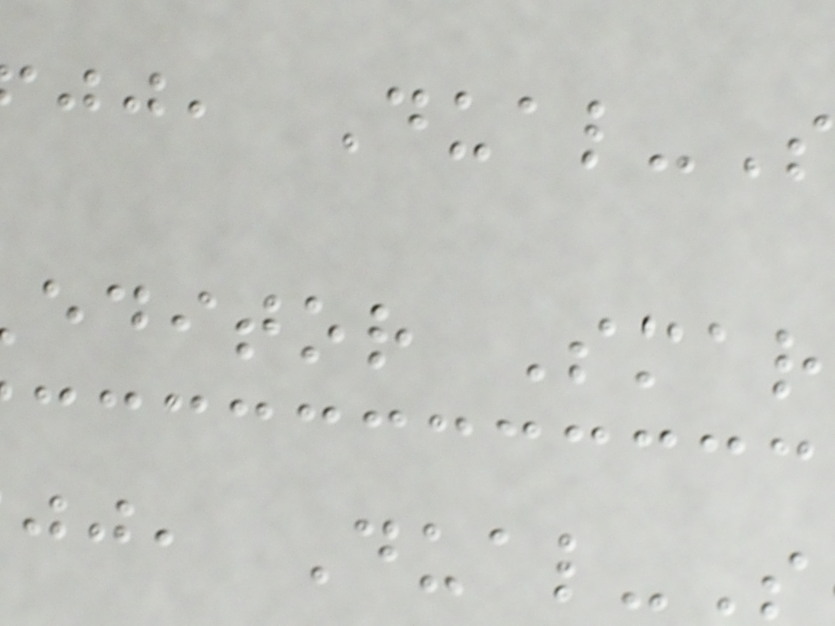jj, Dual-S
editor Smar
jj, Dual-S
